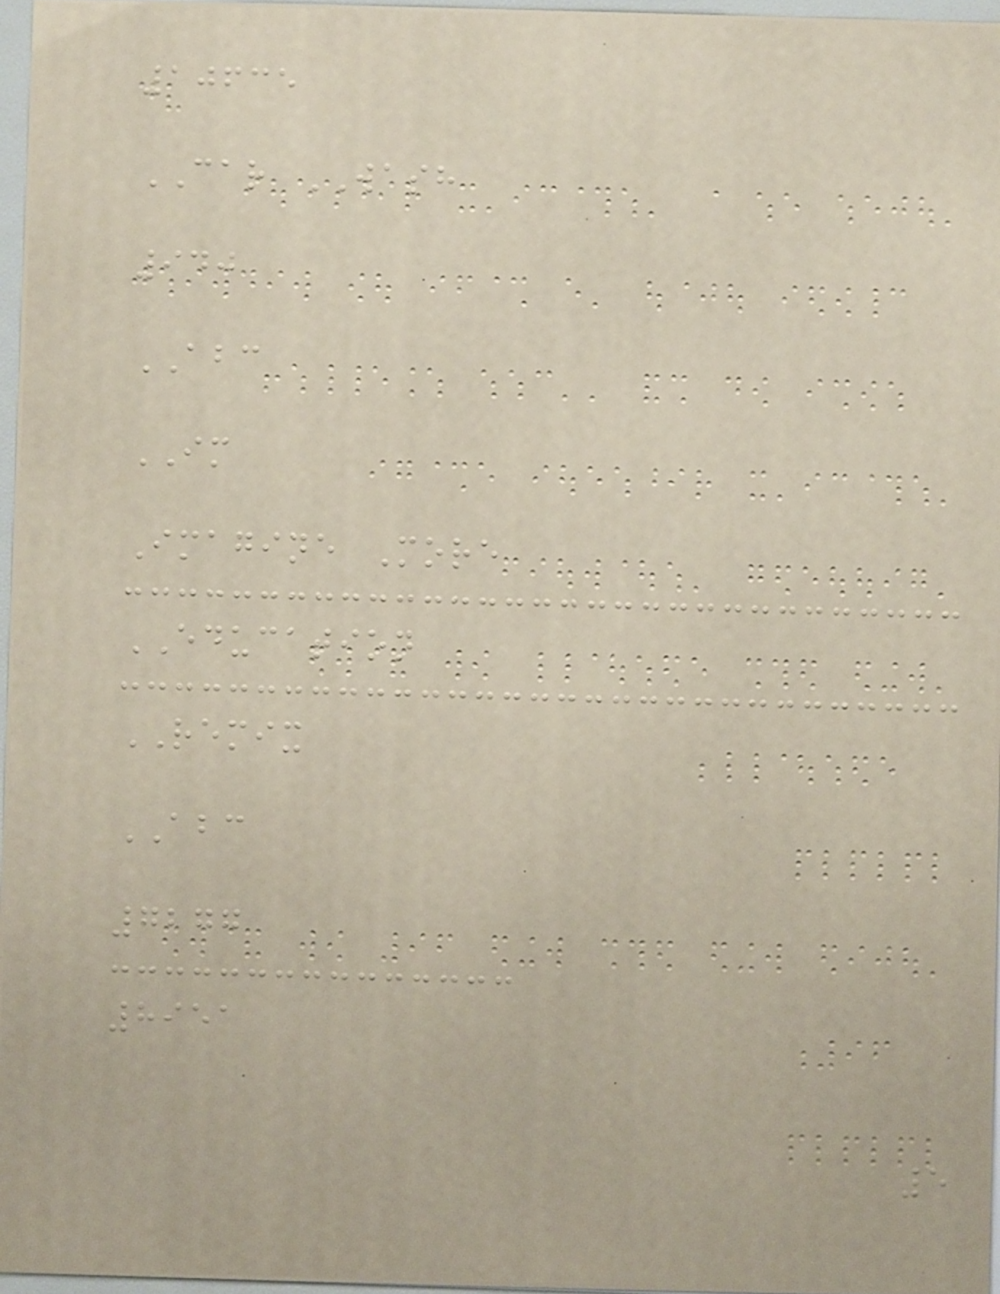10635
CAR WASH
940
ABC
IM
Imagine More
EDUCATION
REMIX
ABC
7277
8951
5
